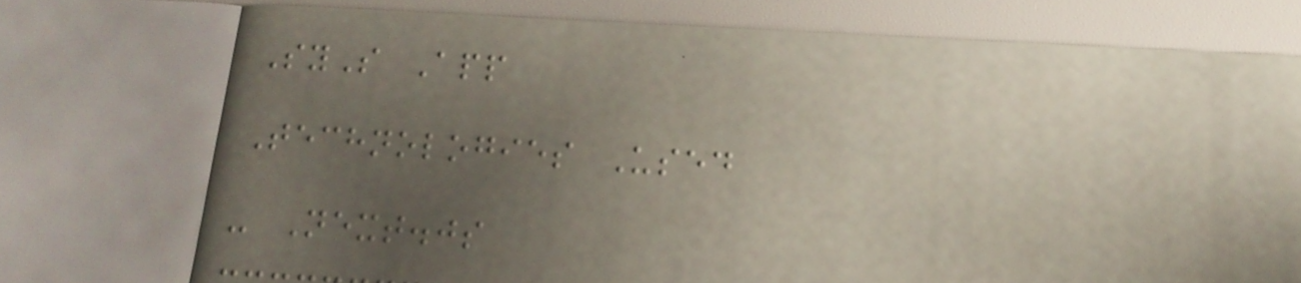SyS App
Technologies Used
- Next.js
